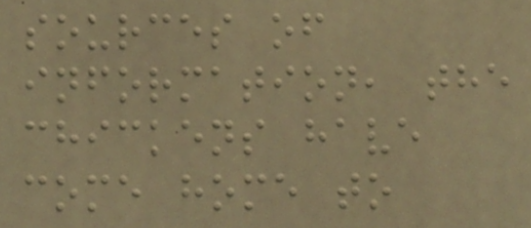sources of
information, the
chickens have
come home to
